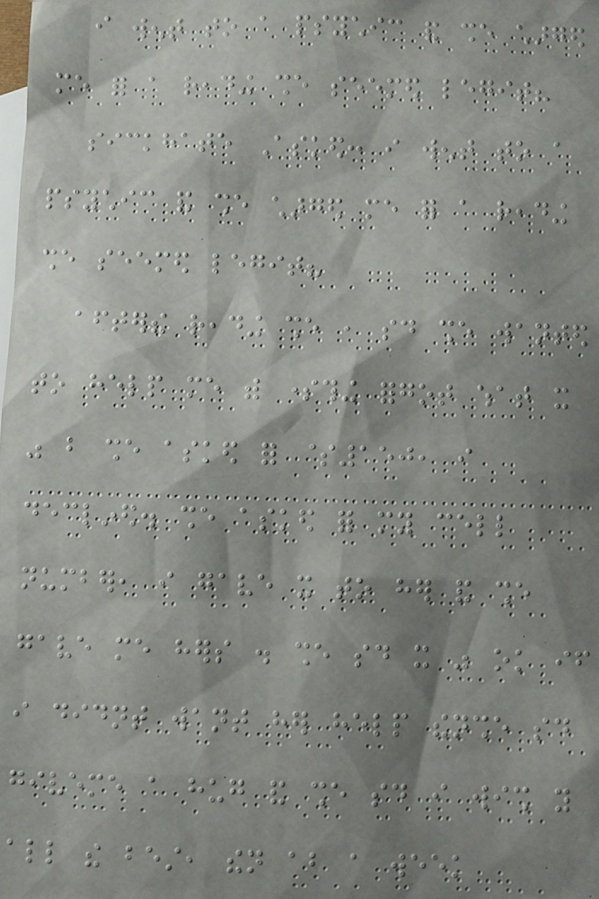i went to a psychic and she charged
me for a reading she seemed legit?
sickhate Asked: i went to a
psychic and she charged me for a reading
she seemed legit?
afterthe reading she , said she wanted
to help me with something forgot what it
was but she asked for $150, i
declined. she asked for my cell
number, i gave it to her and she
gave me hers . she said it was ok if
i didnt want her help thenshe said
giveme a hug and she said i wish you
all the best, then about a week
